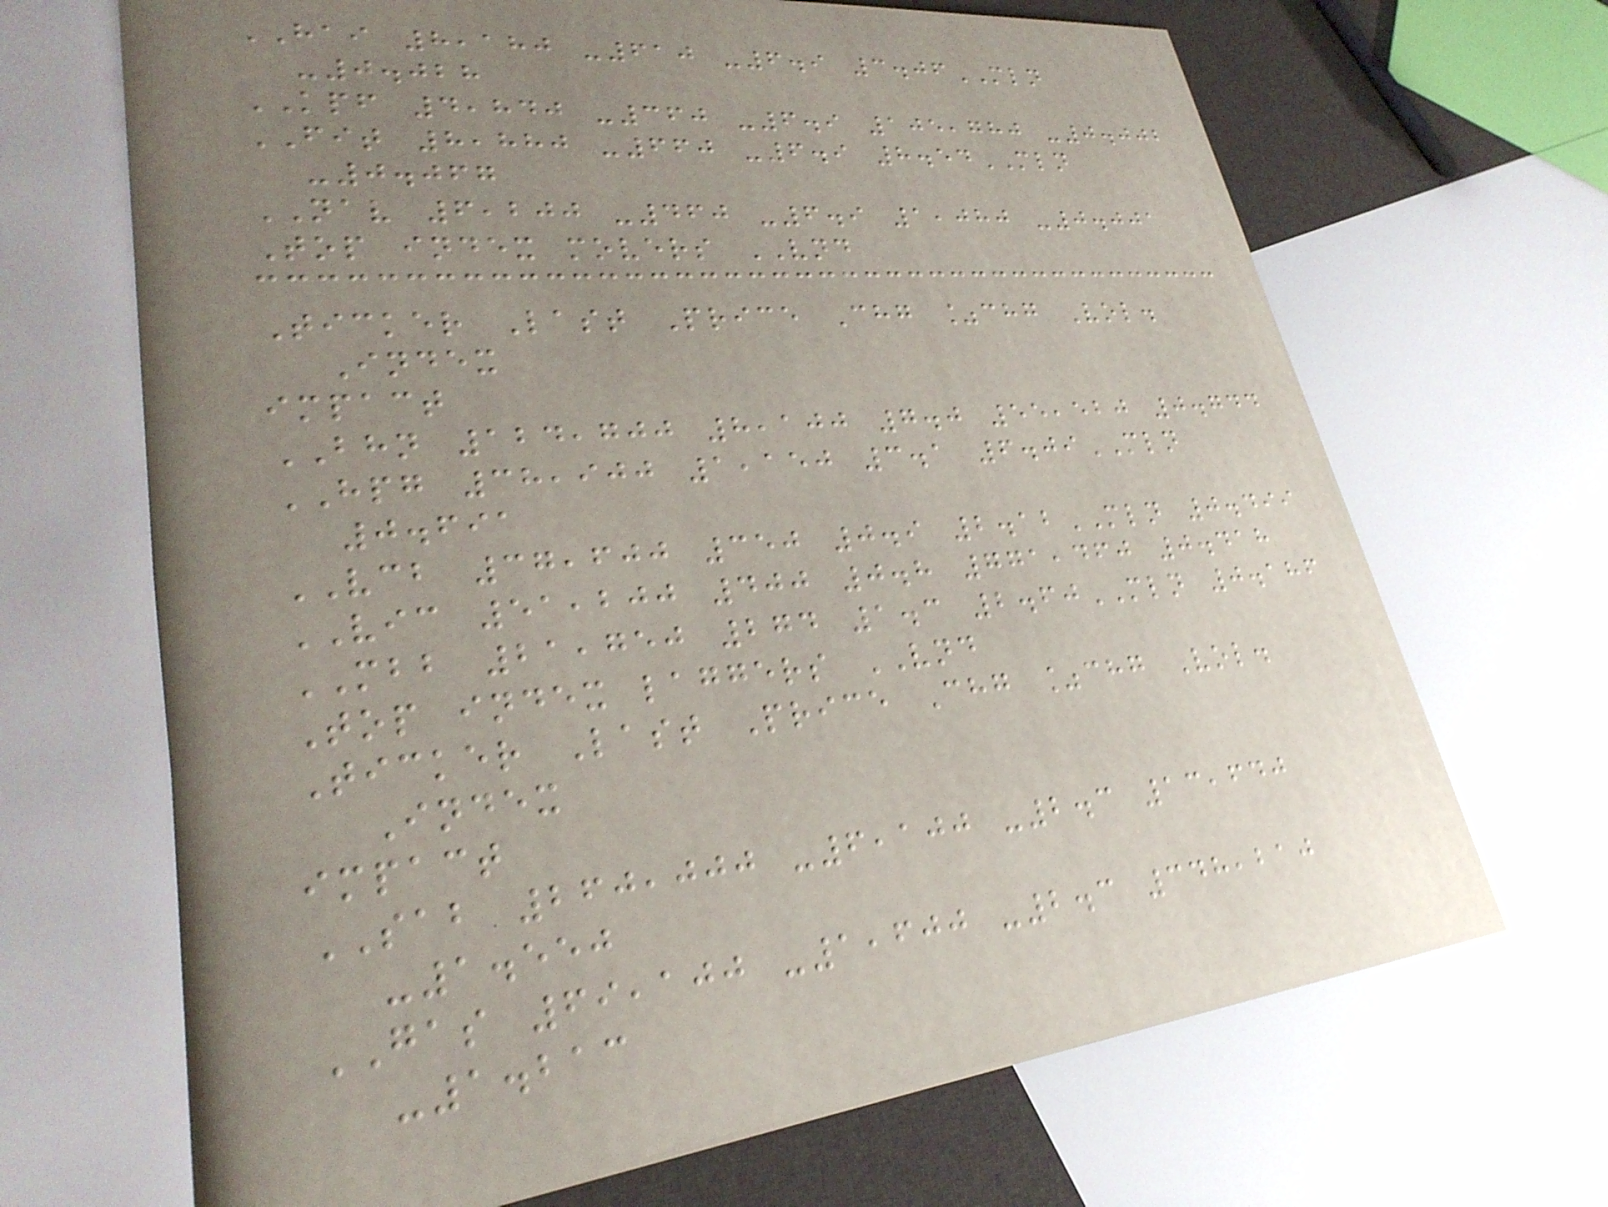HAI 8,180 -610 -6.9 3.06MLN
-0.028
KPF 4,840 -360 -6.9 105,780 -0.002
FIT 8,880 -660 -6.9 8.54MLN
-0.067
NAV 6,200 -460 -6.9 1,080 -0.001
Top index movers VND
Ticker Last Price Chg %chg Vol.
Index
impact
BHN 124,700 8,100 7.0 55,520 0.744
HPG 38,900 1,150 3.1 6.09MLN
0.691
VCB 37,600 350 0.9 2.12MLN 0.499
VIC 51,200 400 0.8 771,460 0.418
MBB 21,750 274 1.3 2.60MLN 0.186
Top index laggers VND
Ticker Last Price Chg %chg Vol.
Index
impact
SAB 260,000 -6,100 -2.3 13,640
-1.550
GAS 69,100 -1,600 -2.3 348,210
-1.213
